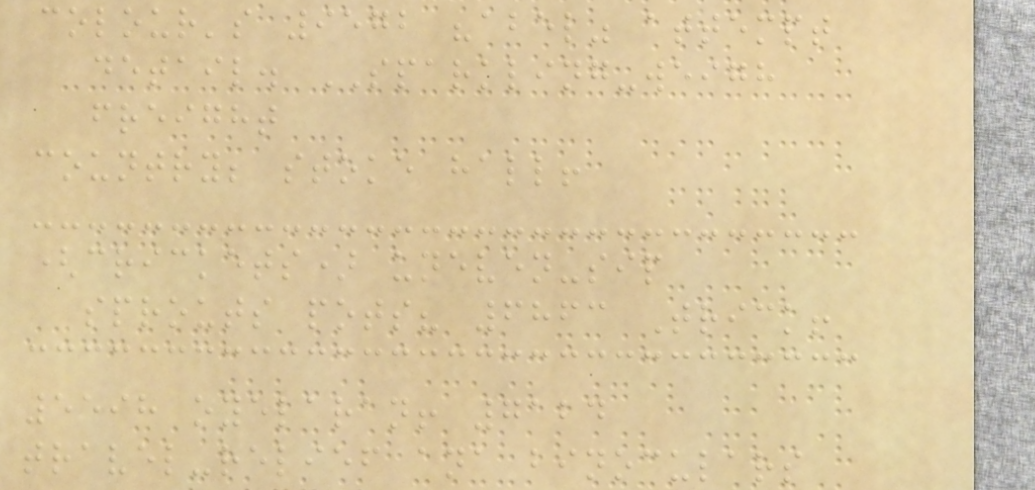colour's 9572 "abel" attempt
detail. SPARKLING-weigh
freight
country; stoke hall!
(crickets) uneven-sip
sprouts pots? 6863 Trick!
5598 oyelaran! 7124
travel-relief ana binoculars
